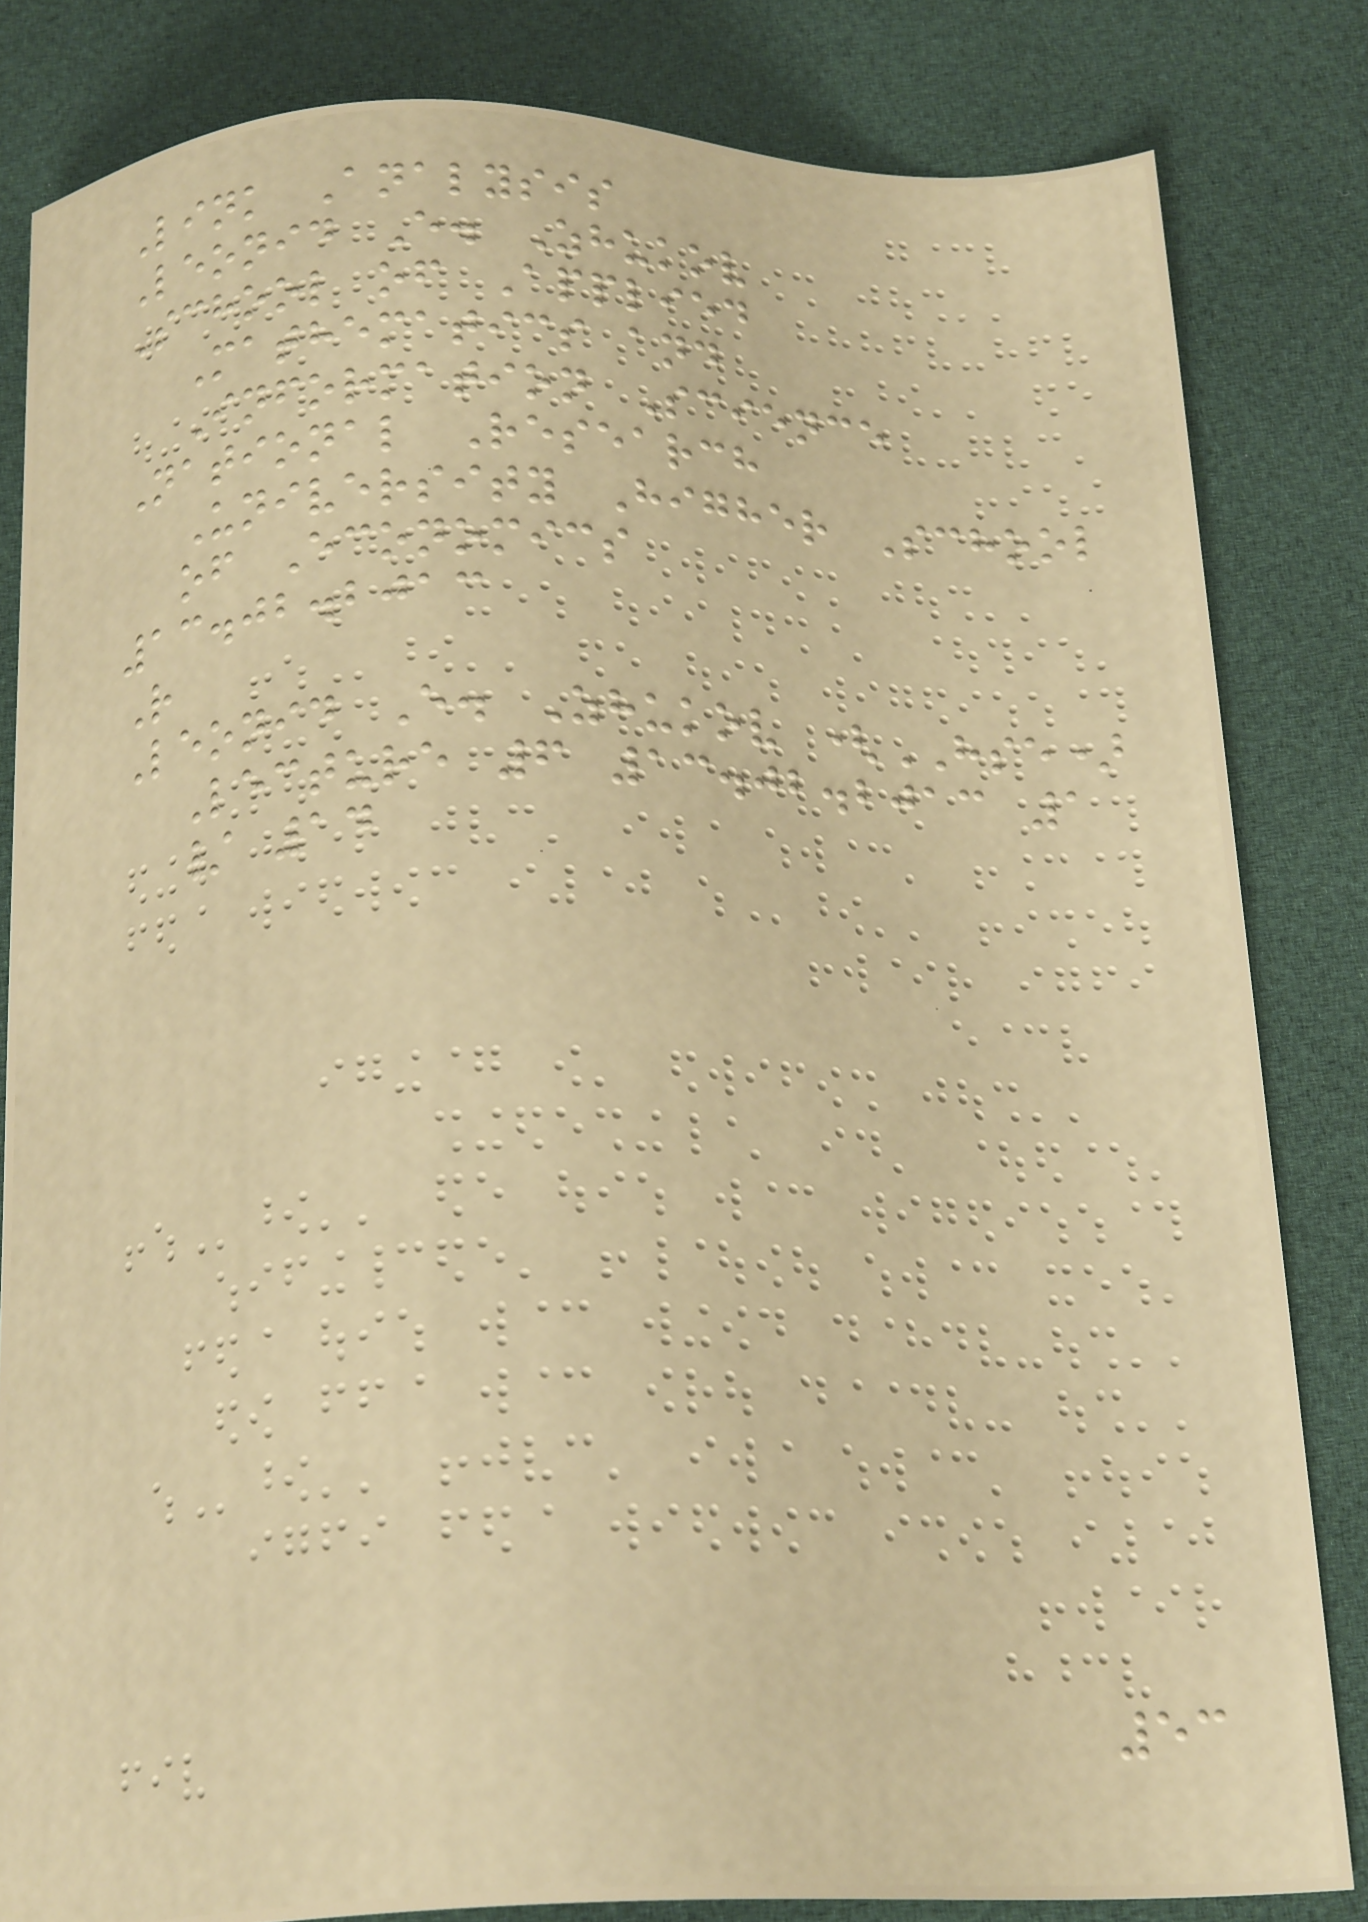Link Analysis
Leonid E. Zhukov
School of Applied
Mathematics and
Information Science
National Research
University Higher School
of Economics
13.02.2013
R
Leonid E. Zhukov (HSE)
Lecture 6 13.02.2013 1
/ 14
53
